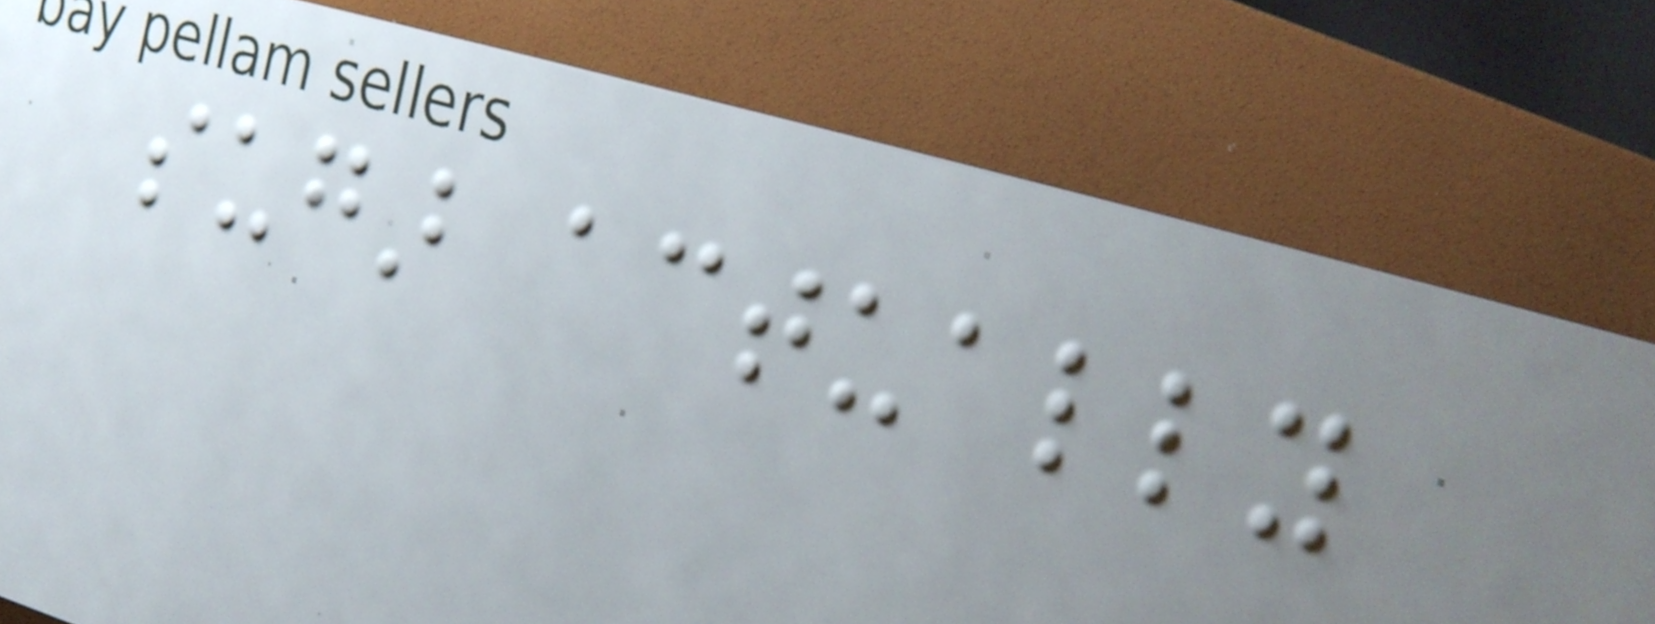sugar actually
